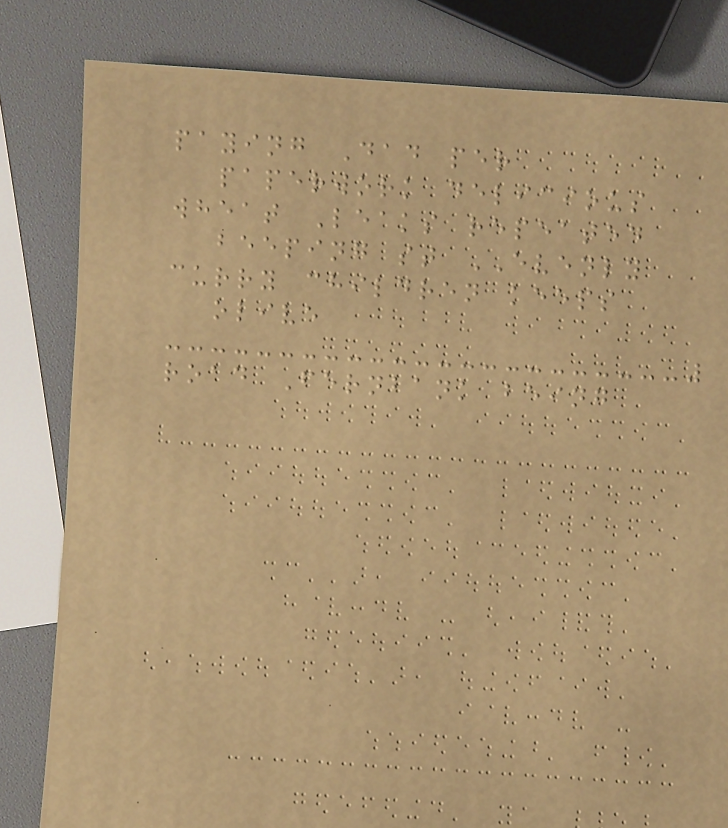paying Dad per
paperwork delicious
wheat Leaks repeated
beeping st EVENLY
curry children keeps
olive
road Fernbank being
